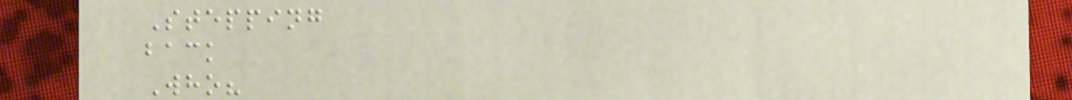Stepping
back
Who?
